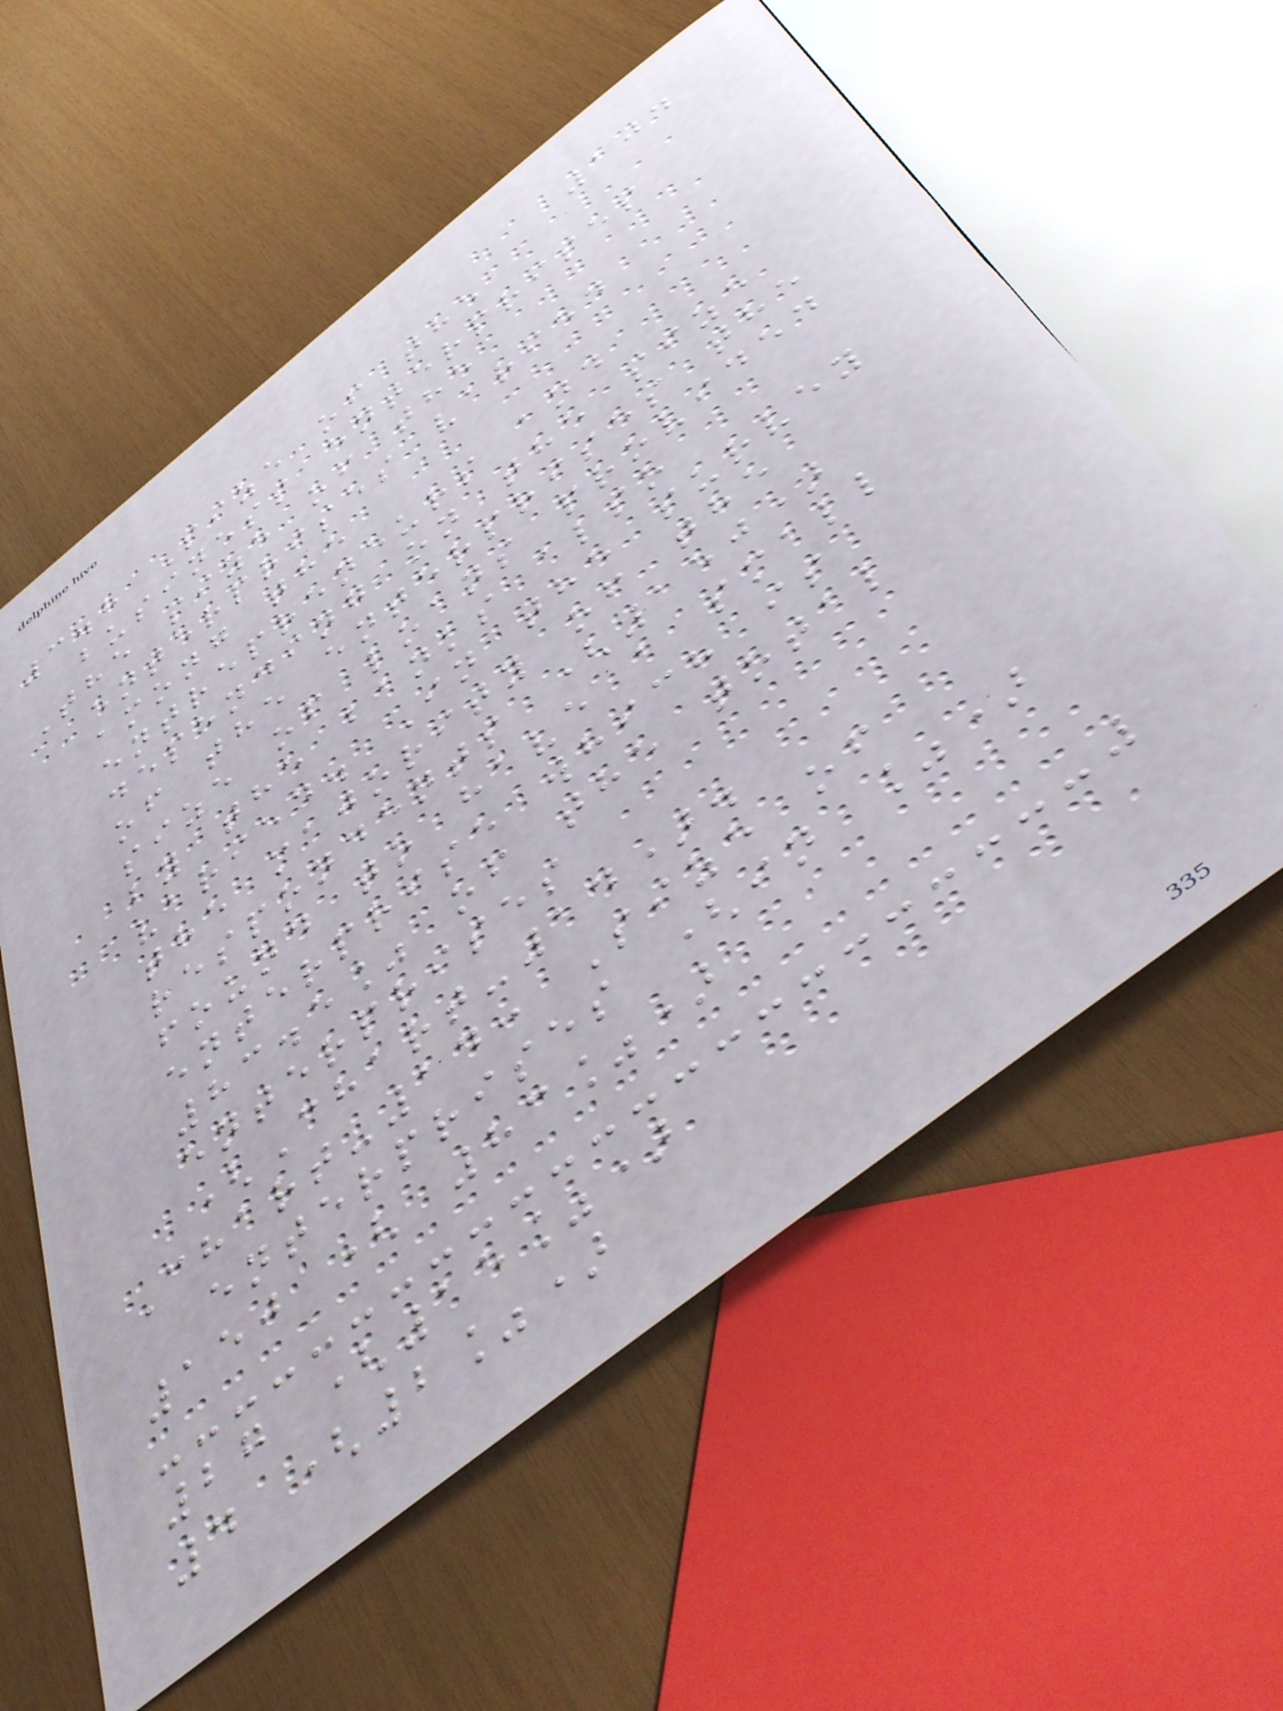104
3.8 Size of the
business enterprises
The size of the
enterprises varied
among the
entrepreneurs and
depending on the size
of the enterprises the
size of loans provided
by the banks also
varied. In the survey
the majority of the
respondents (150)
found to have a small
enterprise which is
83.5% of the total
enterprises
(Chart-14).
Chart-14: Size of
enterprises (in %)
150 ( 83%)
27 (15%)
4 (2%)
